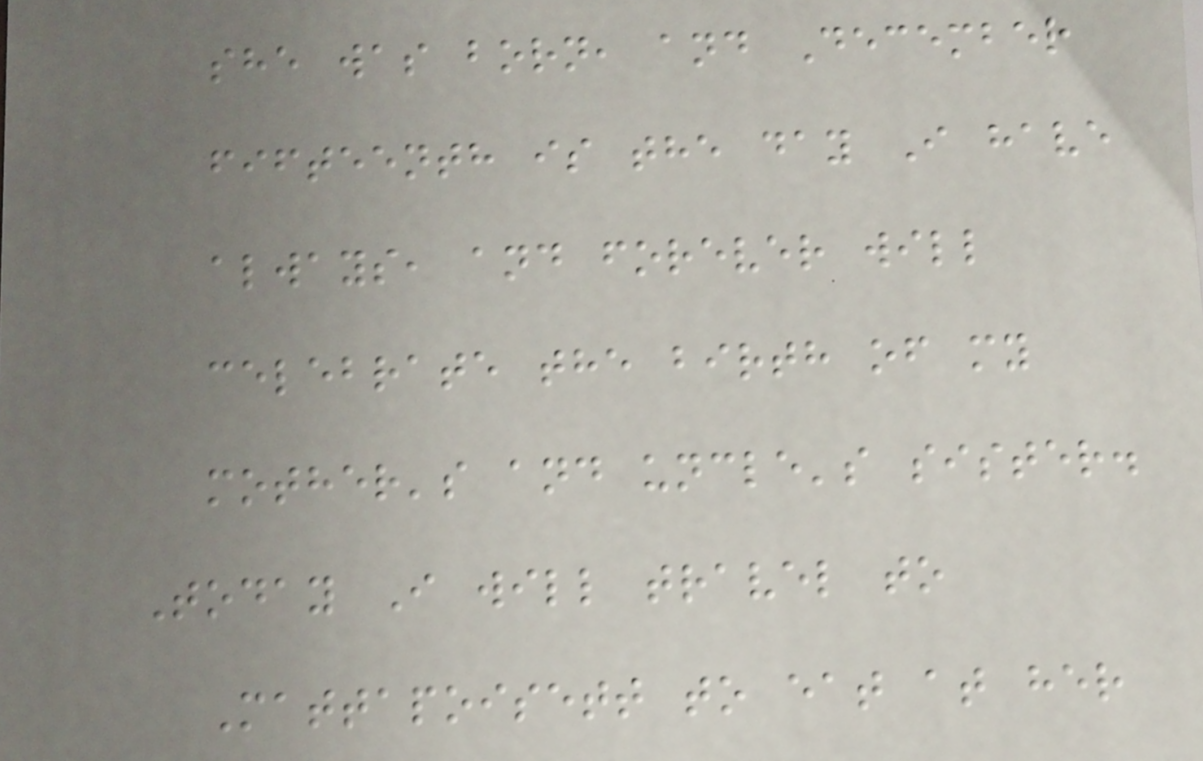she was born, and December
fifteenth is the day I have
always, and forever will
celebrate the birth of my
mother's and uncle's sister.
Today I will travel to
Mattapoisett to eat at her
